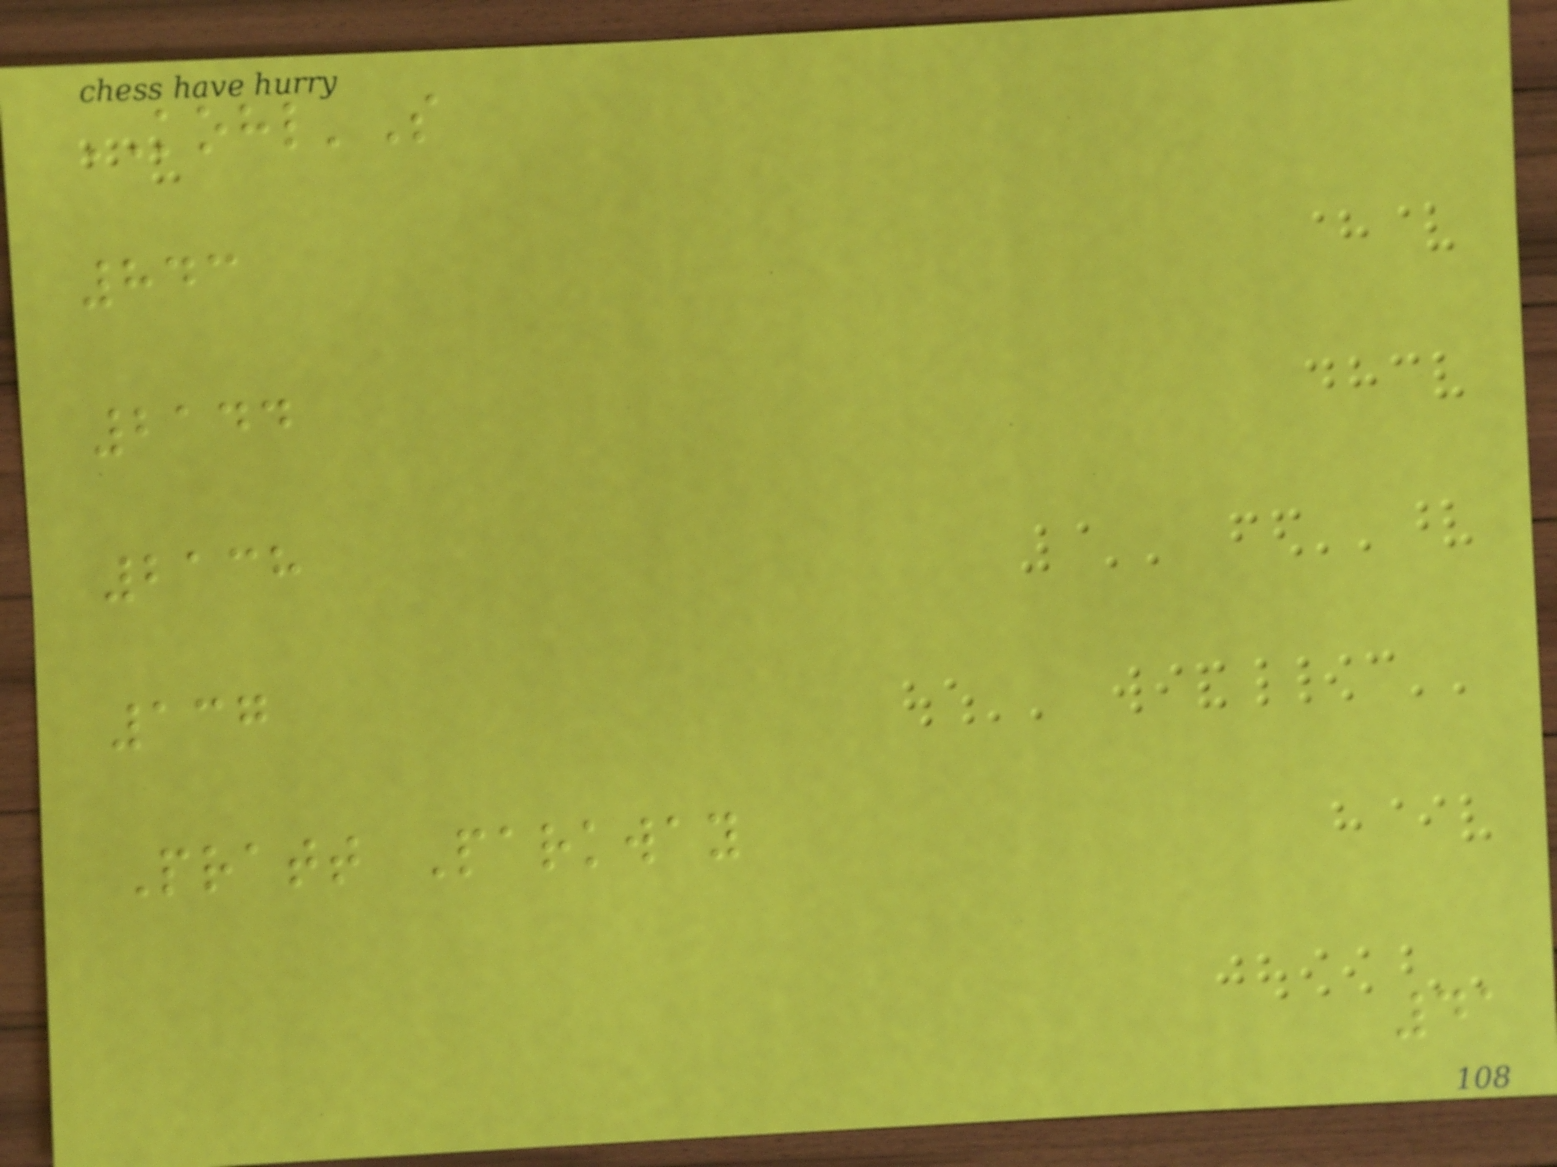KOHL'S
843
2144
2138
137
Pratt Parkway
41
